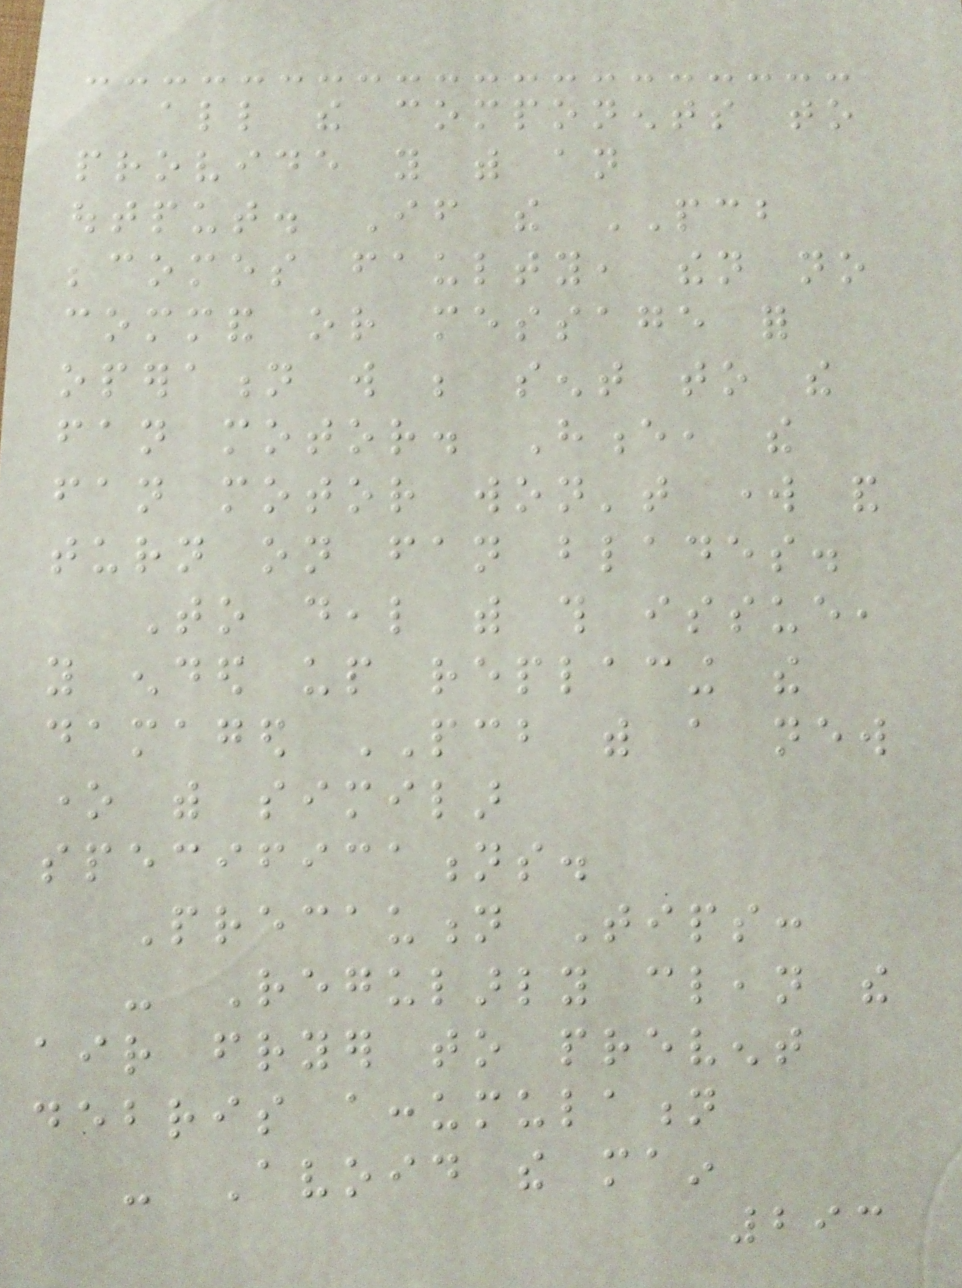all the components to
provide you with an
output. If the PCB
becomes faulty, then no
command or message for
operation will be sent to the
fan motor. Hence, the
fan motor won't work and
turn on fan blades.
To deal with this issue,
you ended up replacing the
damaged PCB with a new
one with similar
specifications.
Precaution Tips:
- Regularly clean the
air fryer to prevent
debris accumulation
- Avoid the main
293
